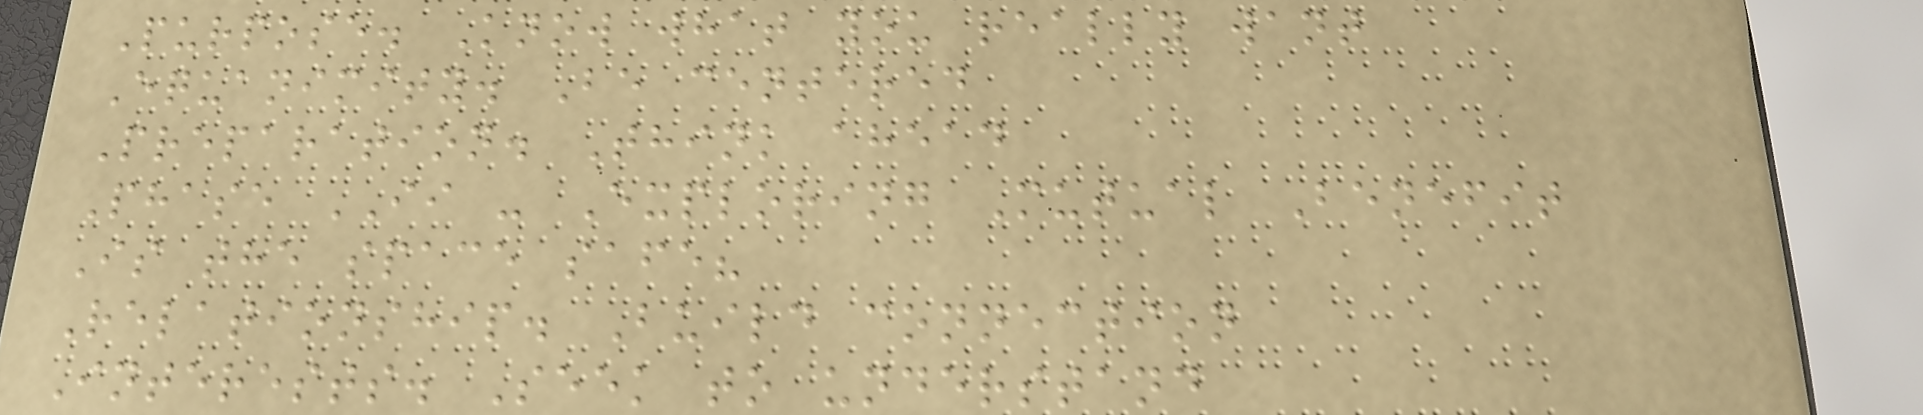Purpose. Know what you really want
Equanimity. Be centered
Preparation. Think ahead
Phase II - Exploring Mutual Benefit
Is the space safe?
Relationship. Build connection
Interests. Seek to understand
